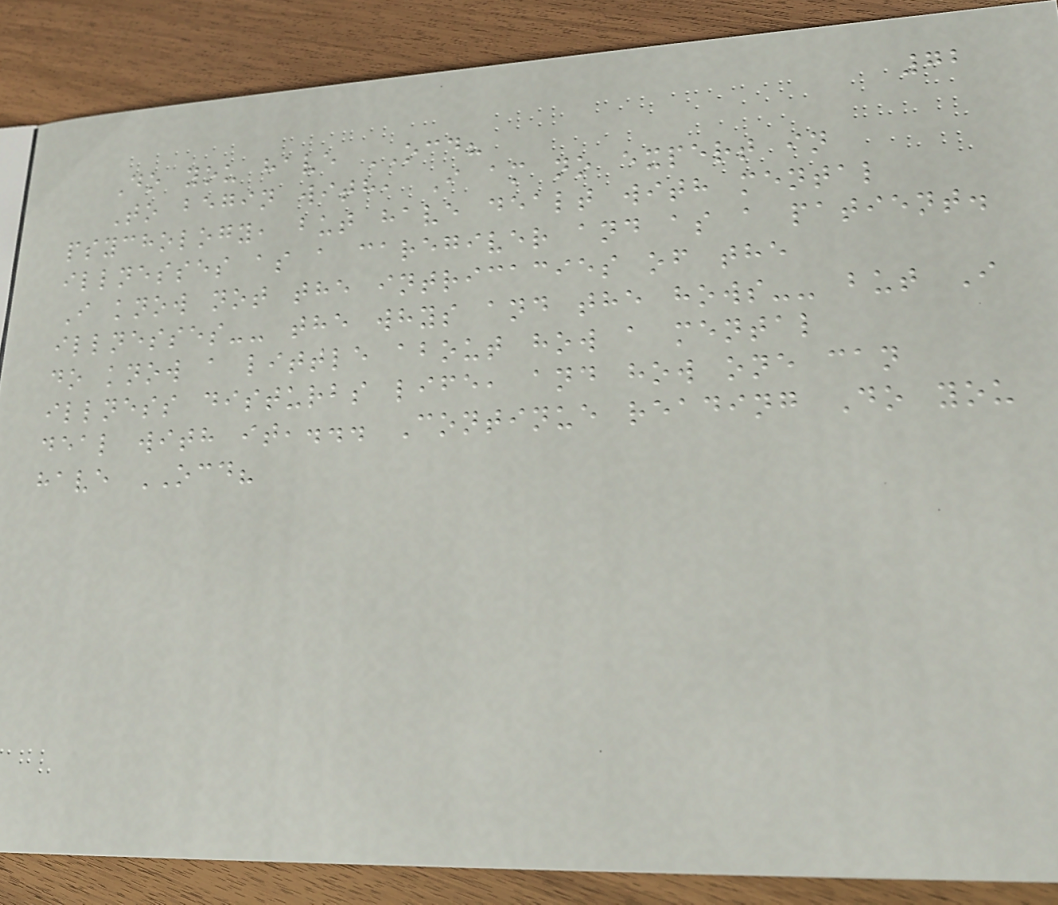72
Do you have OCD?
To begin with, I am no expert in
psychology, but have dealt with mental
illnesses as a caregiver and as a patient.
I know not the intricacies of the
illnesses-- the whys and the hows-- but I
do know a little about how a mental
illness disturbs life, and how one can
deal with it,... Continue reading Do you
have OCD?
